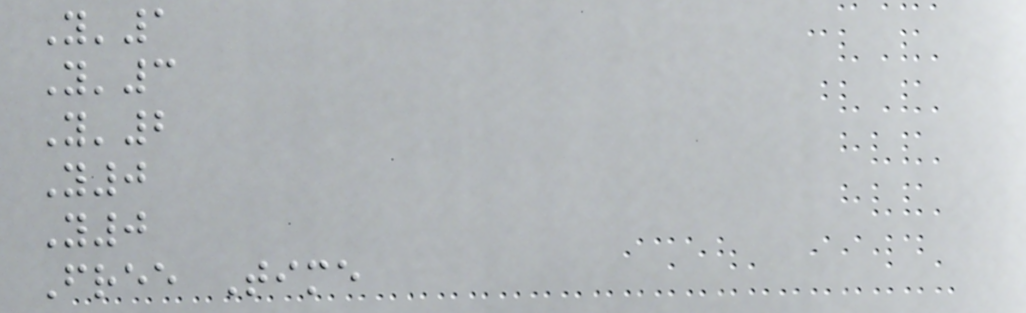Y'1
Y'3
Y'2
Y0
Y0
Free Time
